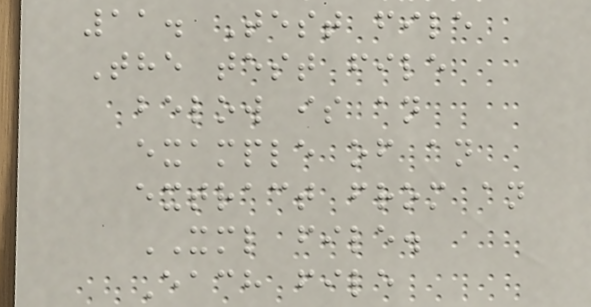11. Test file
The test file
below is an
example of an
extract from an
XML file.
Each file
